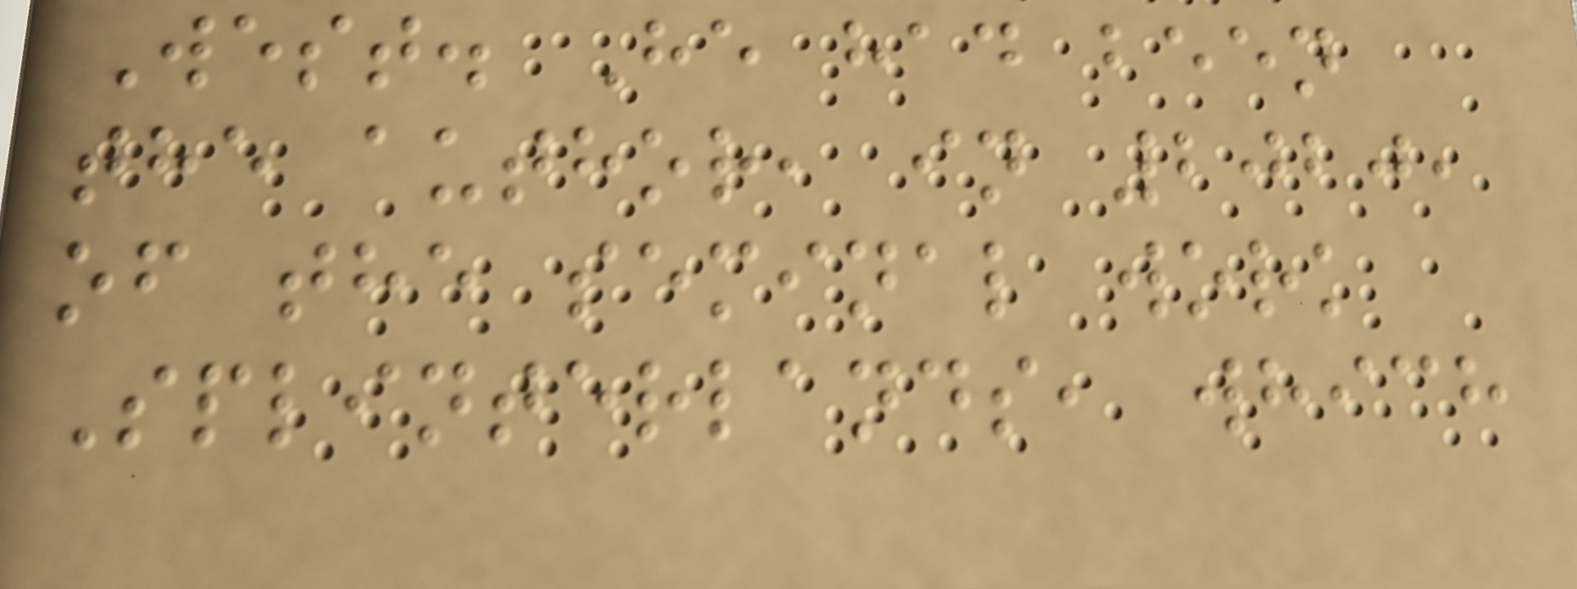West. He had been
the author, in 2020,
of the seminal work
Splinterlands, which
